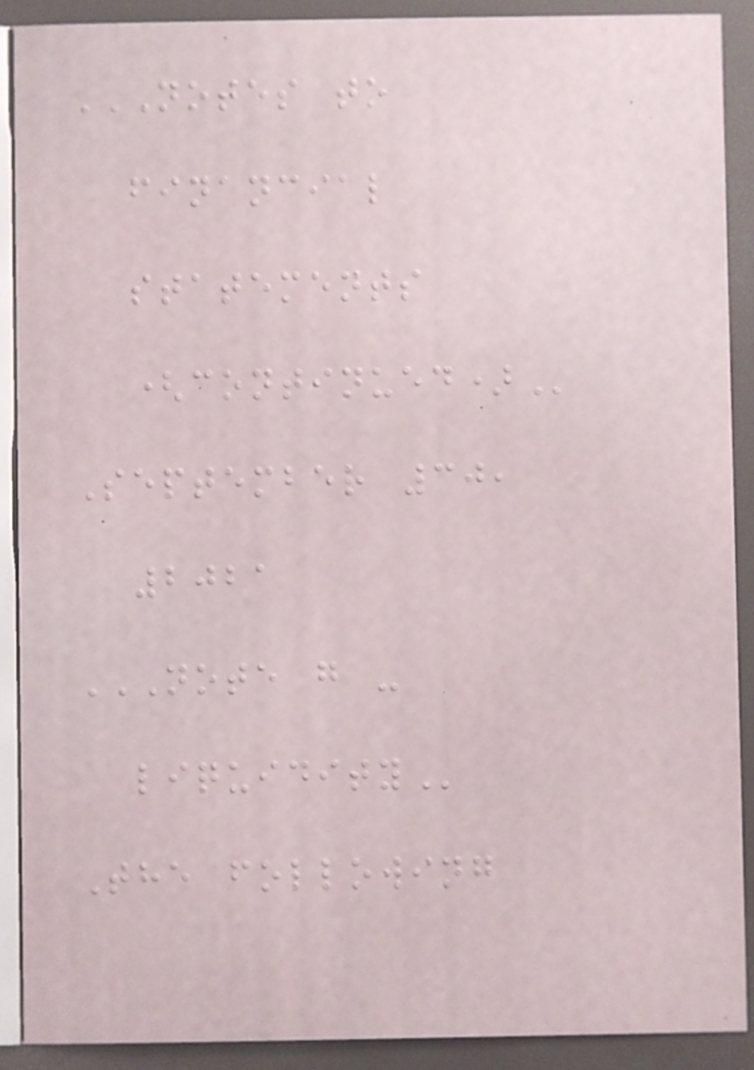NOTES TO
FINANCIAL
STATEMENTS
(CONTINUED)
September 30,
2021
NOTE G -
LIQUIDITY
The following
